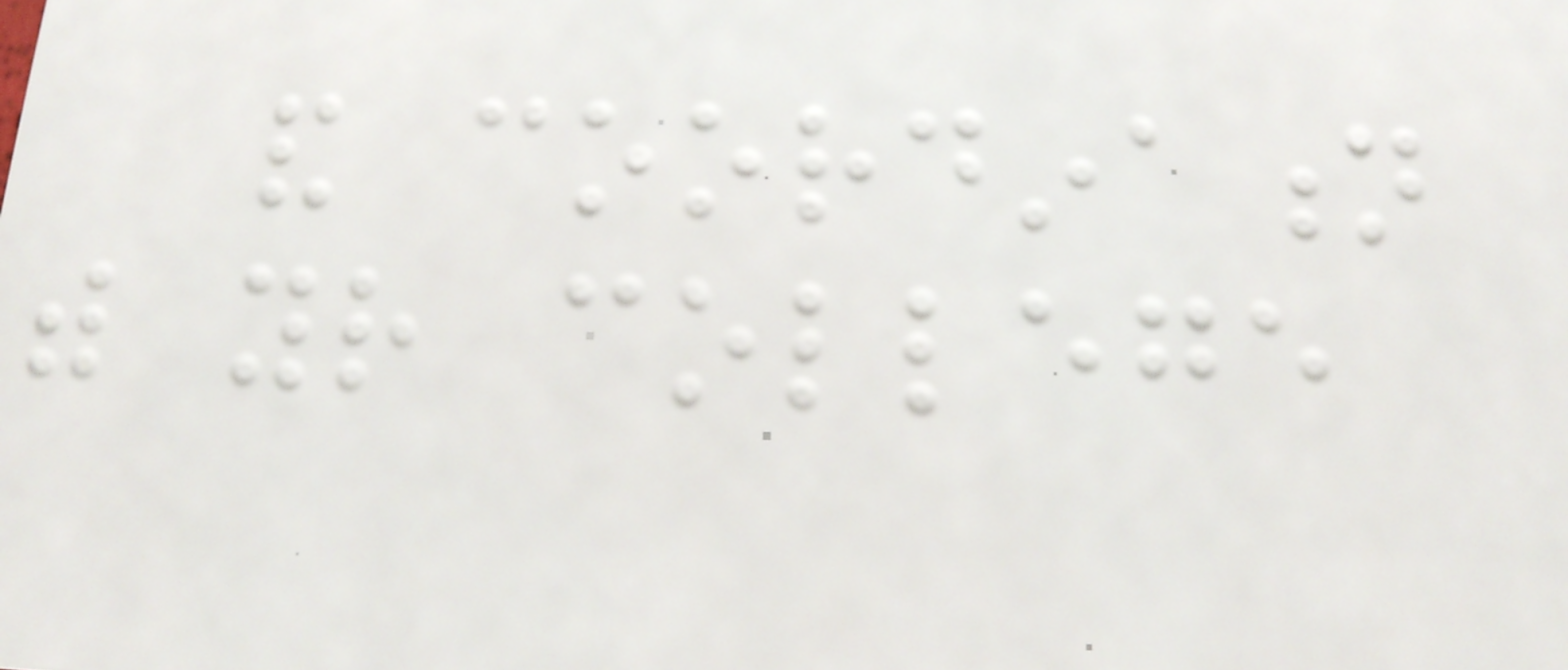and coordination
with your college
